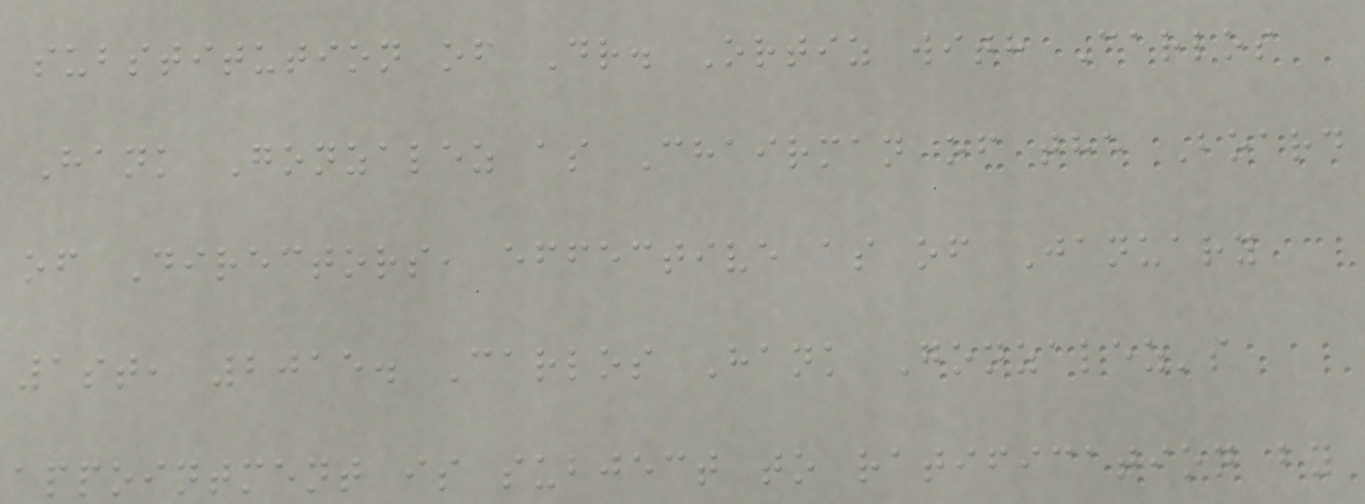substitution of Dr. Ortiz with Carlos
Hank Gonzalez as Chairman of the Board
of Directors, effective as of January
1st, 2015. Carlos Hank Gonzalez's
appointment is subject to ratification by
